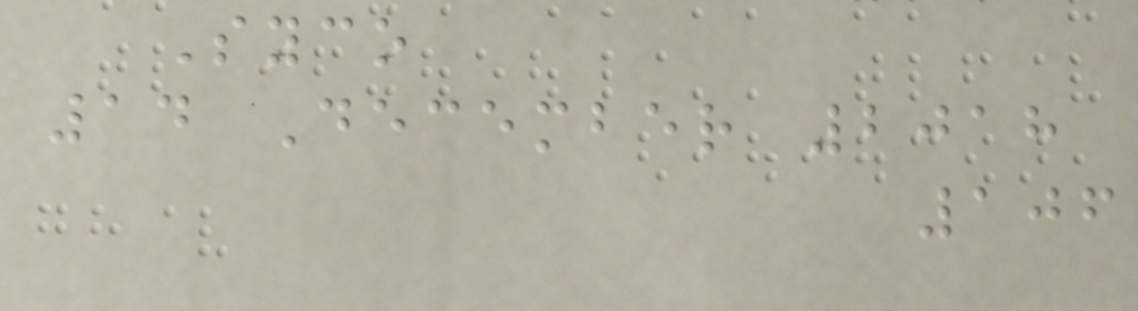Syco
14 December 2018
106
